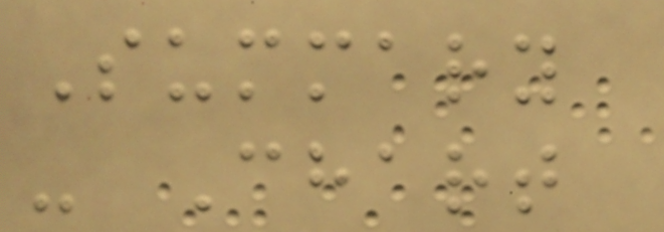Summary
- Chart
